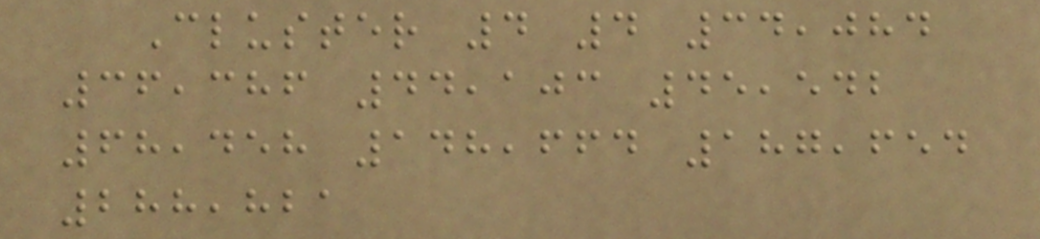Cluster 4 4 34,084
36,386 44,103 45,542
68,458 148,664 187,654
288,821
